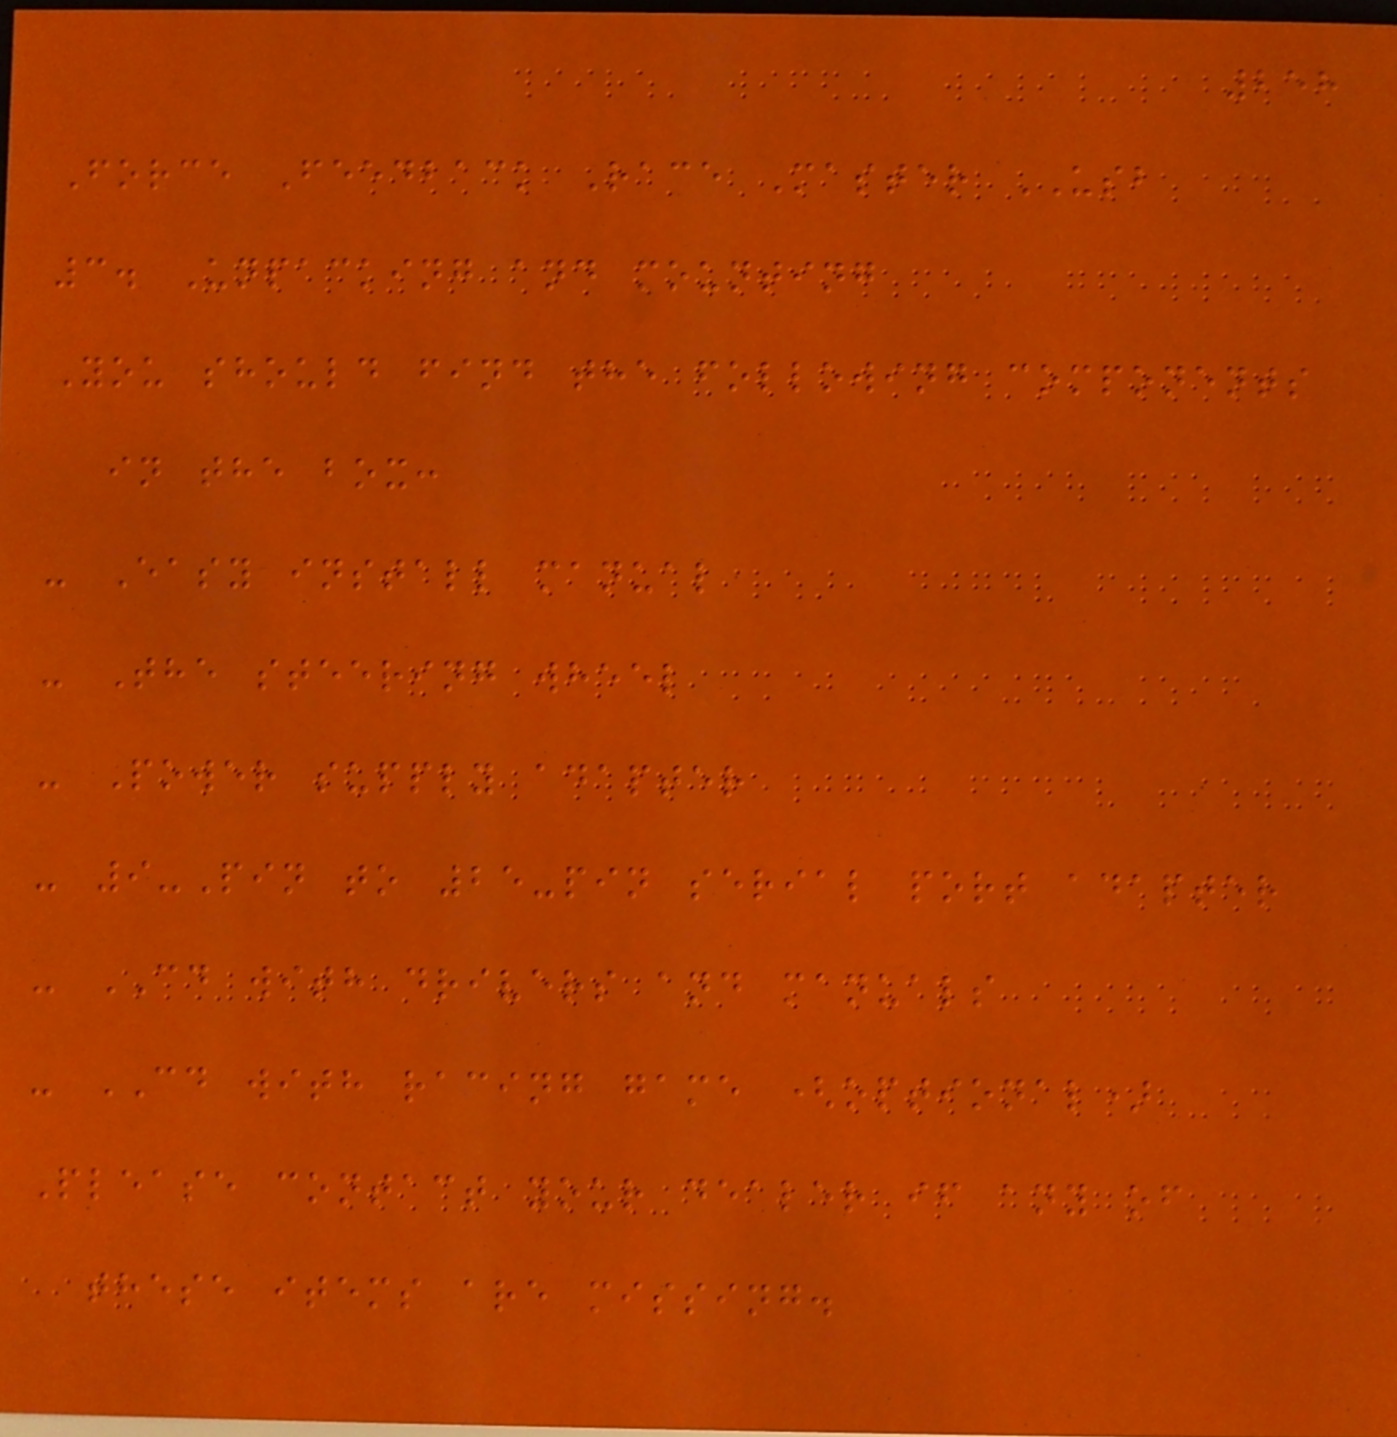258
Force Feedback Race Master USB
3. Unpacking and mounting
You should find the following components
in the box:
- Easy install manual
- The steering wheel
- Power supply adapter
- 9-Pin to 25-pin serial port adapter
- CD with drivers and manuals
- CD with racing game (optional)
Please contact your dealer if any of
these items are missing.
